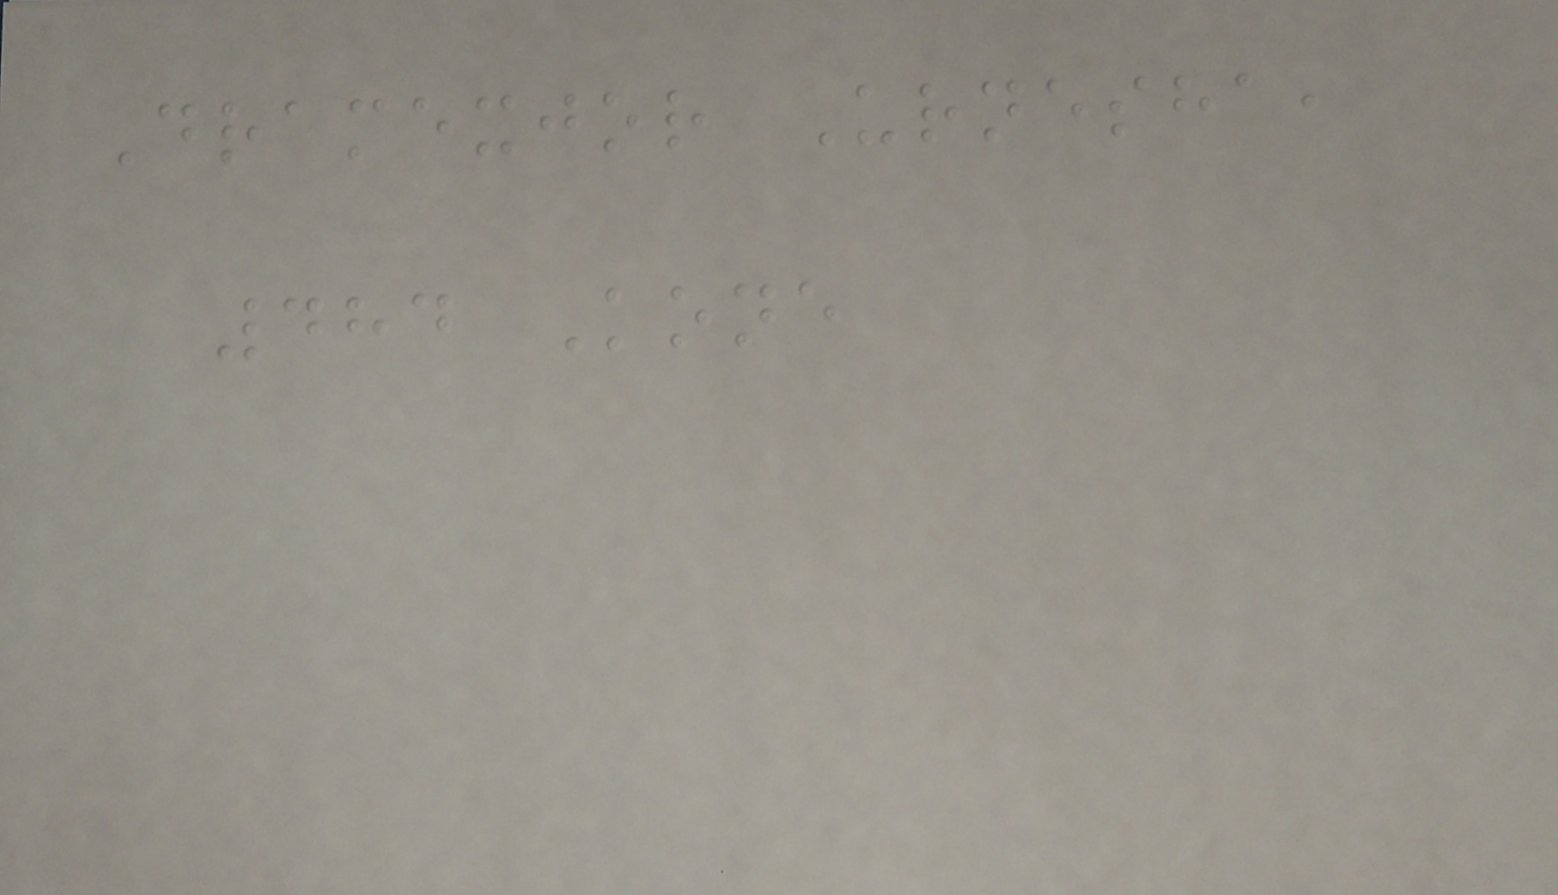Dramexjor Urnesha,
484 Kone
